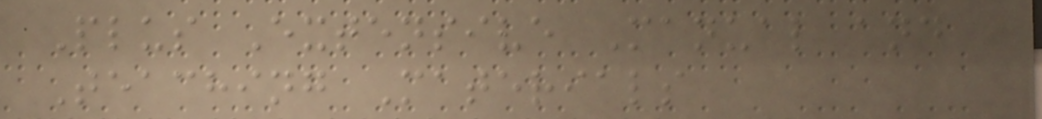Plus Extensive Manual and
Teaching Materials
